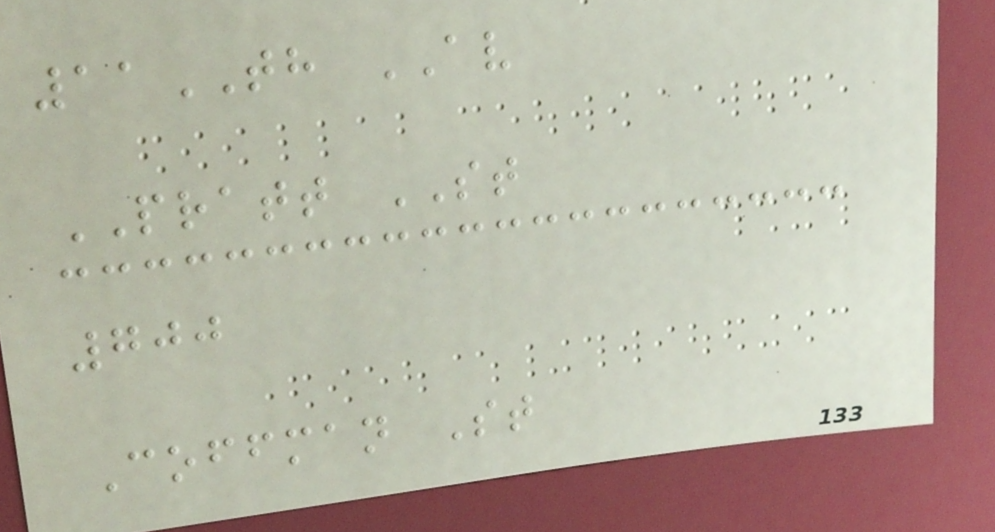11TH AV
PRATT ST
700
Coffman St
